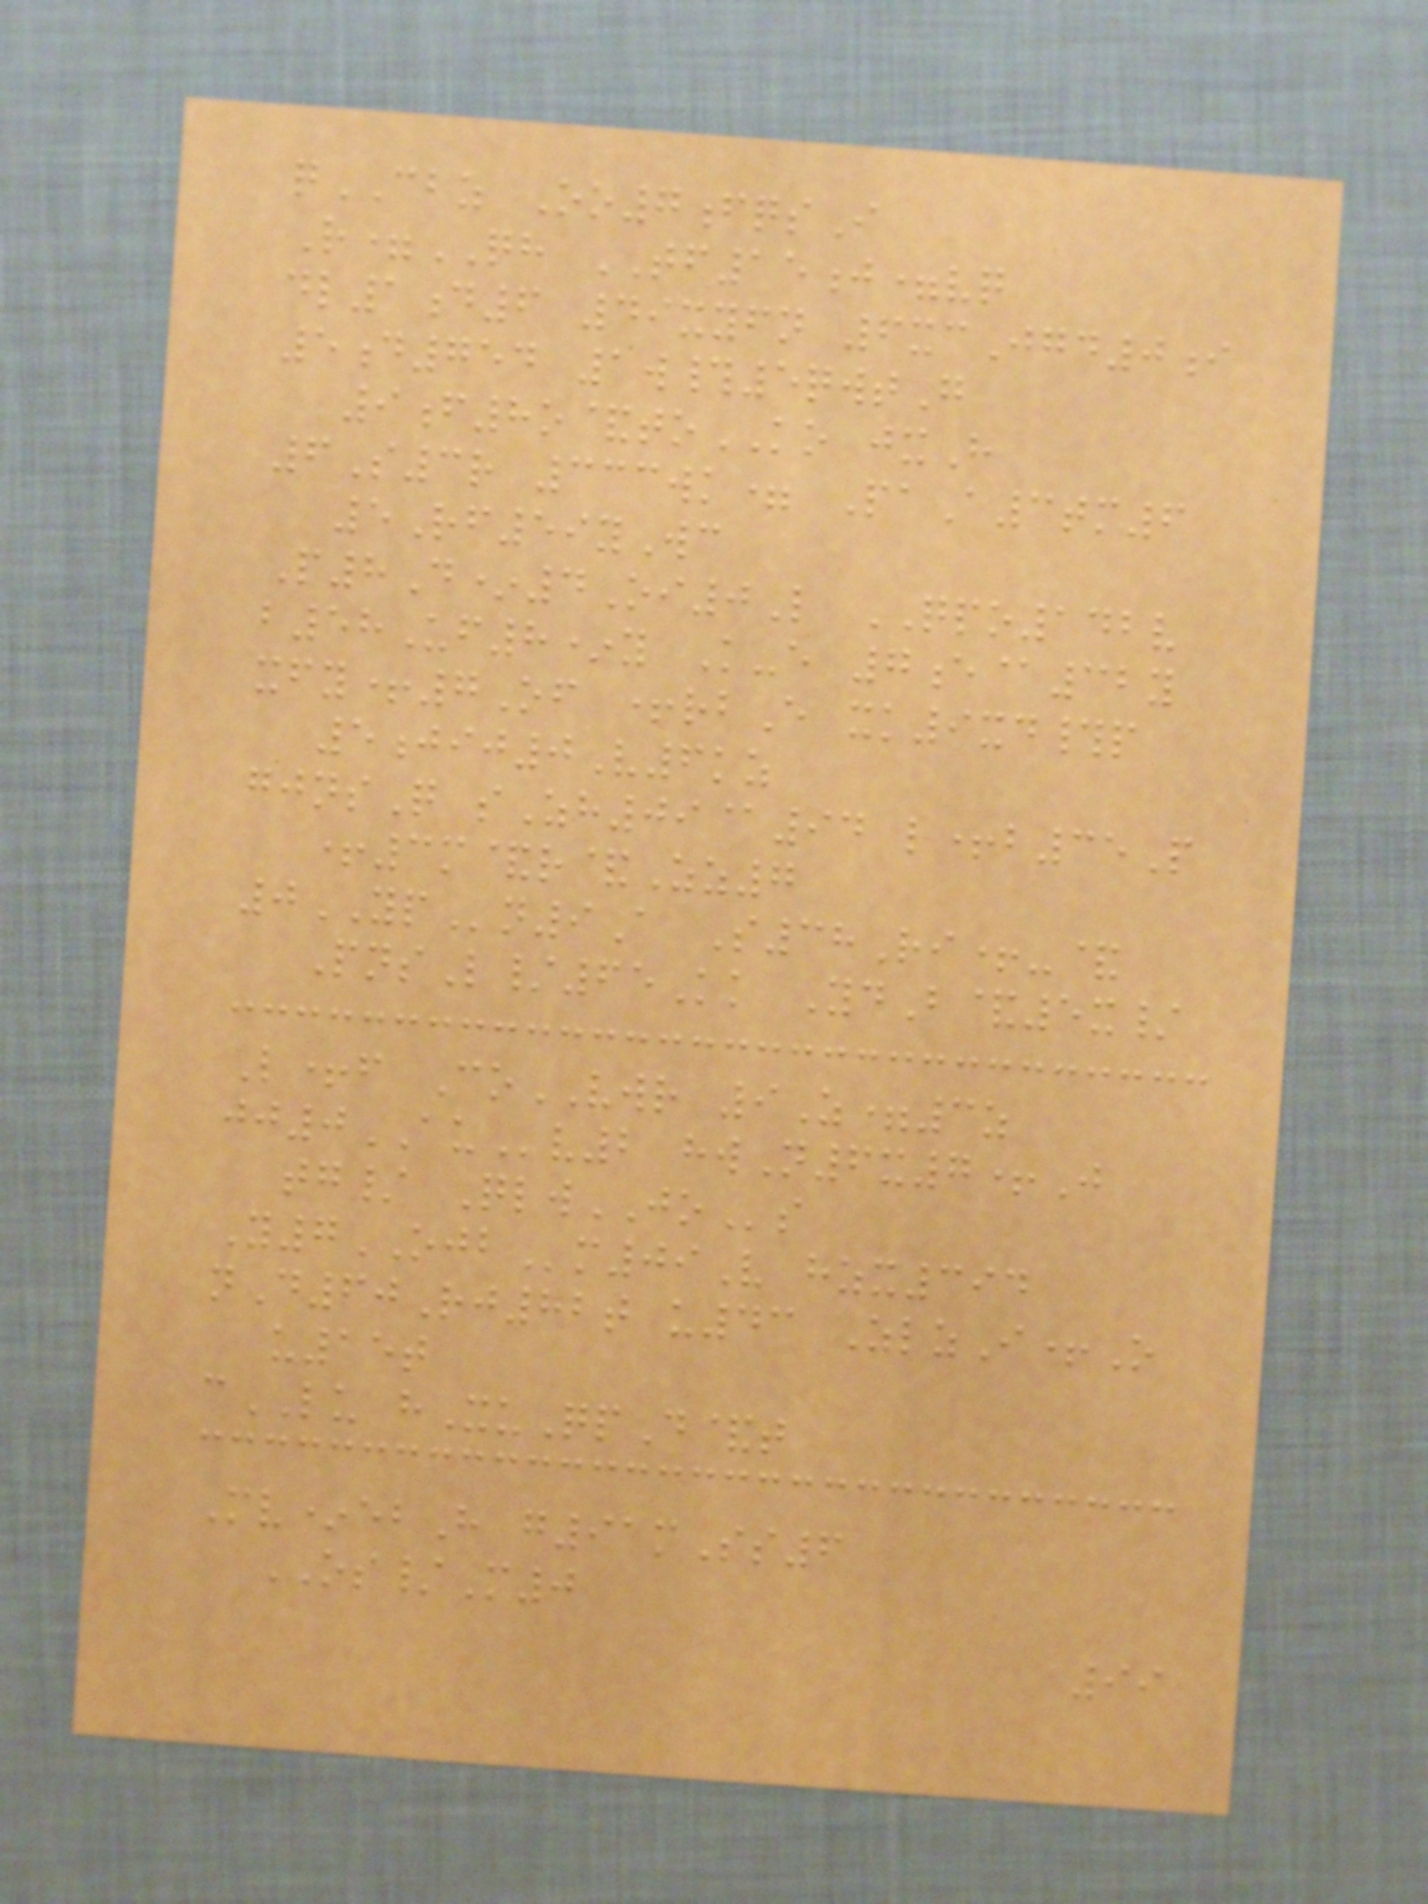qCBZ Oo7fqsI
R=QH TF15j=vq
dl1d6 49xyfn 6xcJgd0i
5d754 1w#5qwtG
9f8o&toKO jxH
6S3r 333wk= PaA3tm6
5Rf59yWc
P8D*4Oi0L QPO142v
b58Uf8*y K-e 7e@32y
xfy+7Of +rbE xk9xd#p
5jij0V6kz
gjnsQ sZh09@94 l+b35P
+3m&r&Zz7
0YPn9A S38Ri+-&
PnsL/65Kk YdB&5x/
L+f CoVWR 9Z=3z
jj0AUv2 hwN6x7+J
tg/ QlwJOs
Y7OJBm09V hzx394
nD60Rj82t u43 ZlzI+O
u15t
cLU hXuQpD&t
Mv*ebH g91mSs6
OS/M0
99
